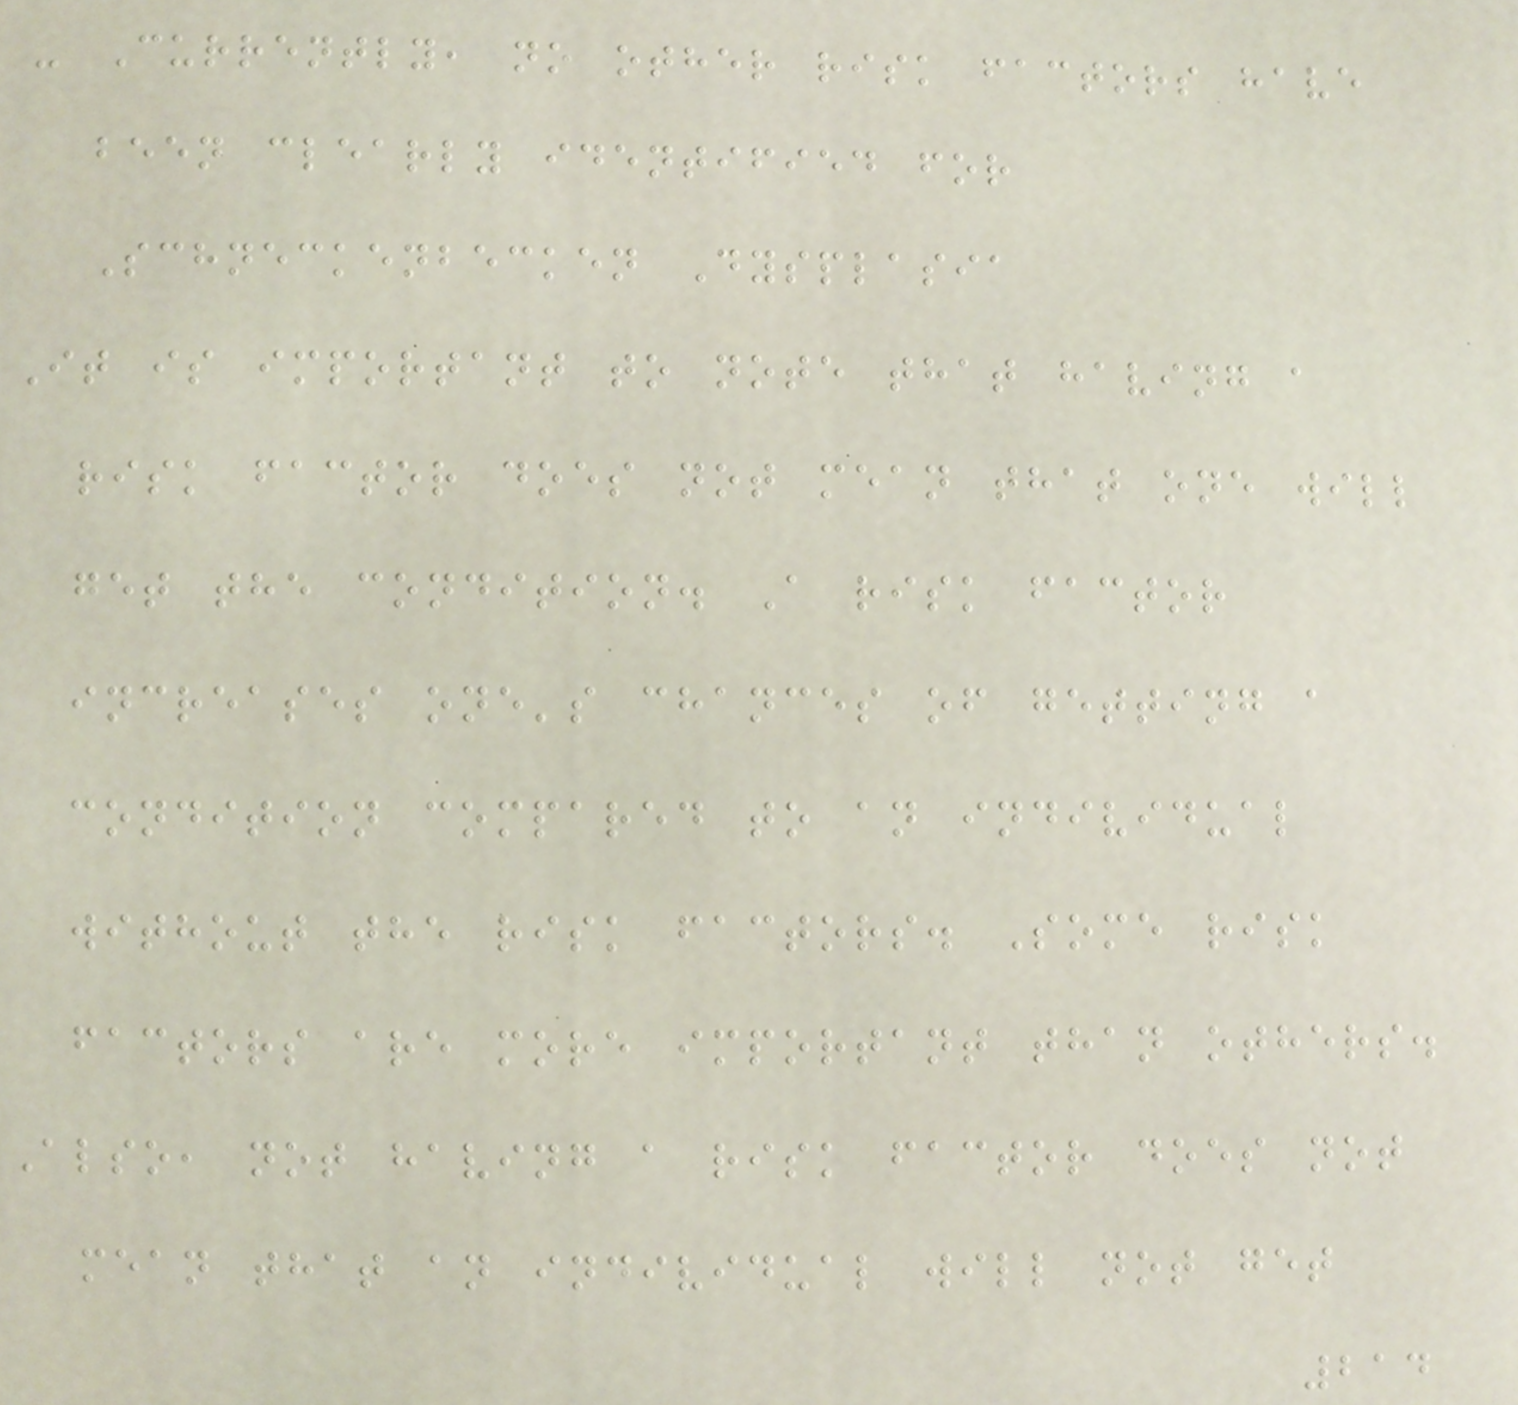- Currently, no other risk factors have
been clearly identified for
Schneckenbecken Dysplasia
It is important to note that having a
risk factor does not mean that one will
get the condition. A risk factor
increases one's chances of getting a
condition compared to an individual
without the risk factors. Some risk
factors are more important than others.
Also, not having a risk factor does not
mean that an individual will not get
214
